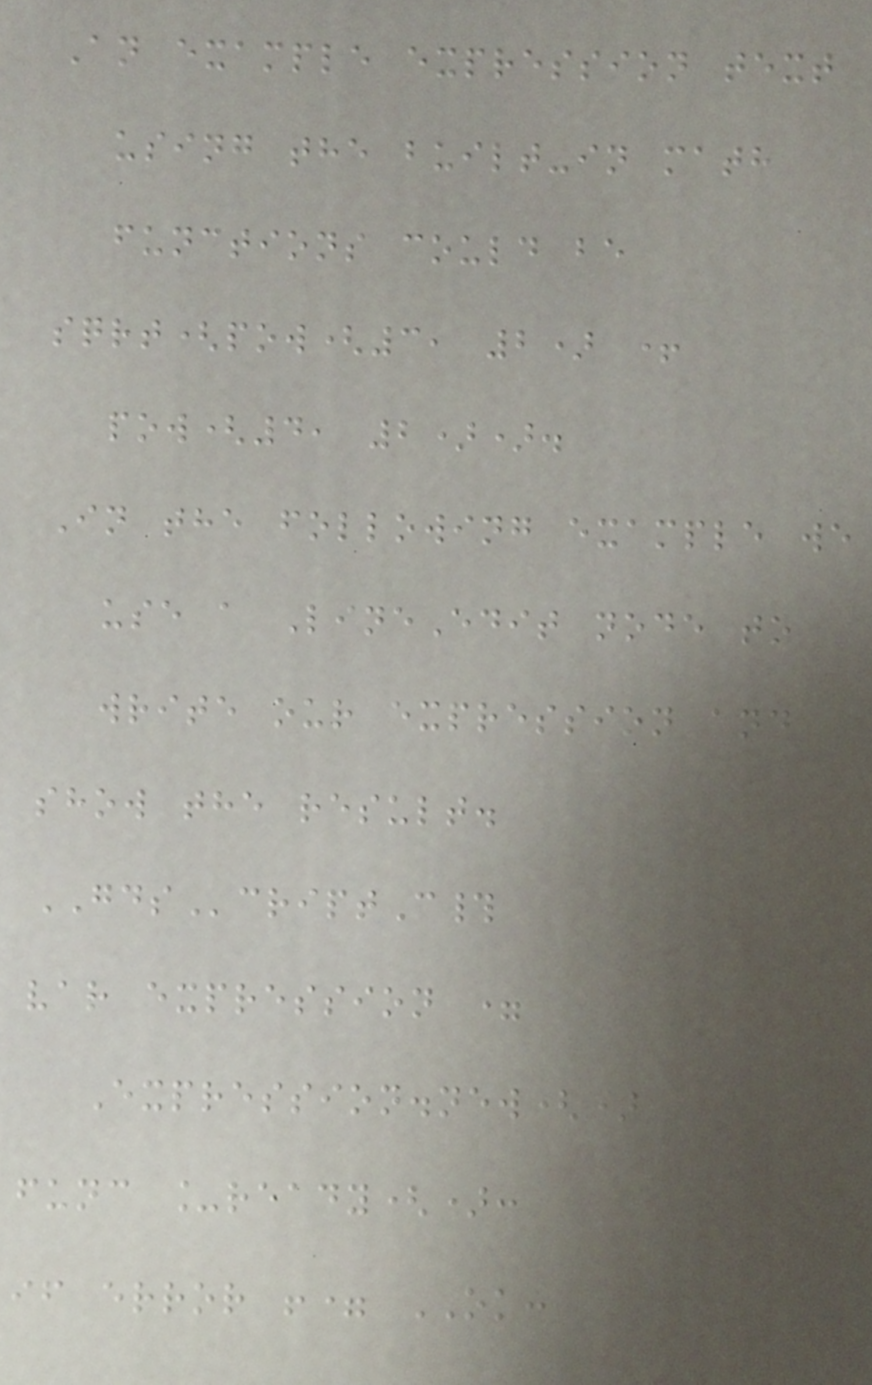An example expression text
using the built-in math
functions could be
sqrt(pow(3, 2) +
pow(4, 2)).
In the following example we
use a LineEdit node to
write our expression and
show the result.
GDScriptC#
var expression =
Expression.new()
func _ready():
if error != OK:
